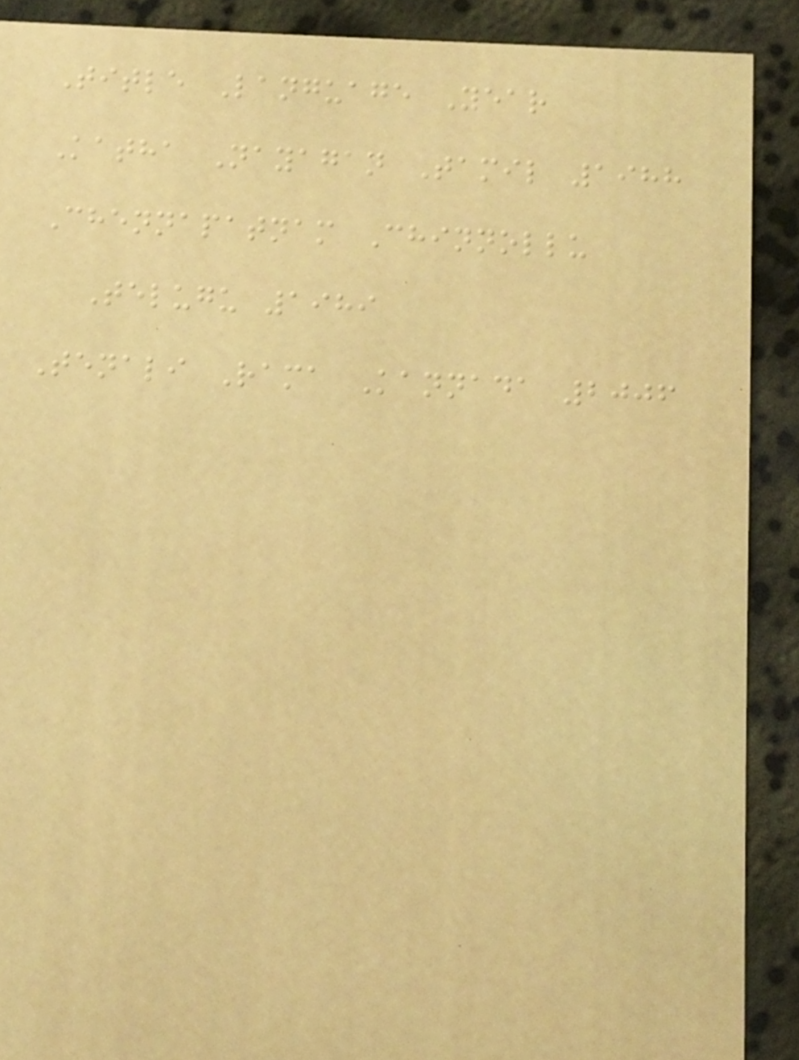Title Language Year
Katha Nayagan Tamil 1988
Chennapatnam Chinnollu
Telugu 1989
Tenali Rama Kannada 2006
